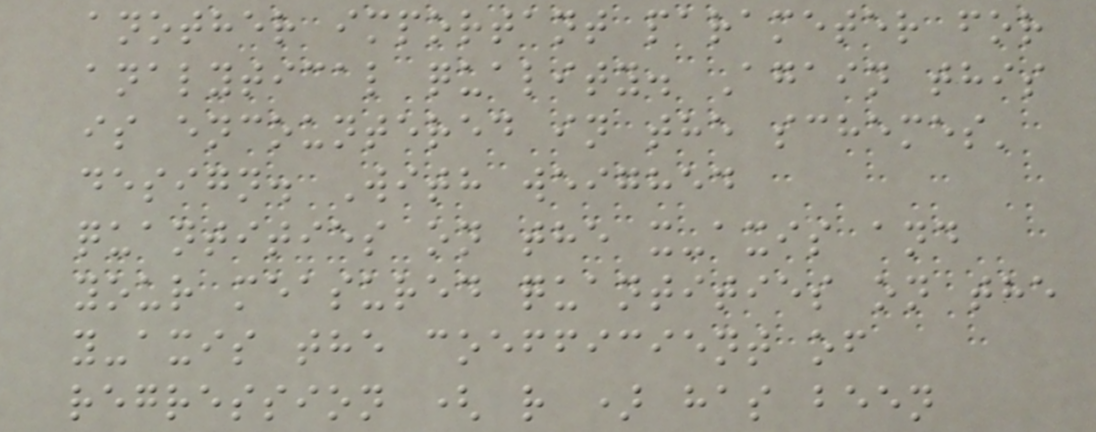another important parameter for
analytical quality. Again this
is encountered in the schemes'
design. With weighed
quantities on the x-axis and
your measured quantities on the
y-axis the coefficient of
regression ( r ) has been
